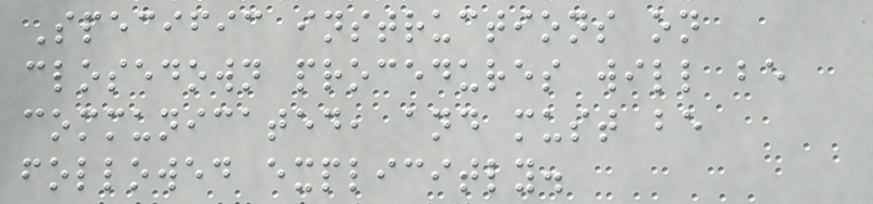Specific instructions on
closedown procedures will be
communicated, and must be
followed explicitly.
